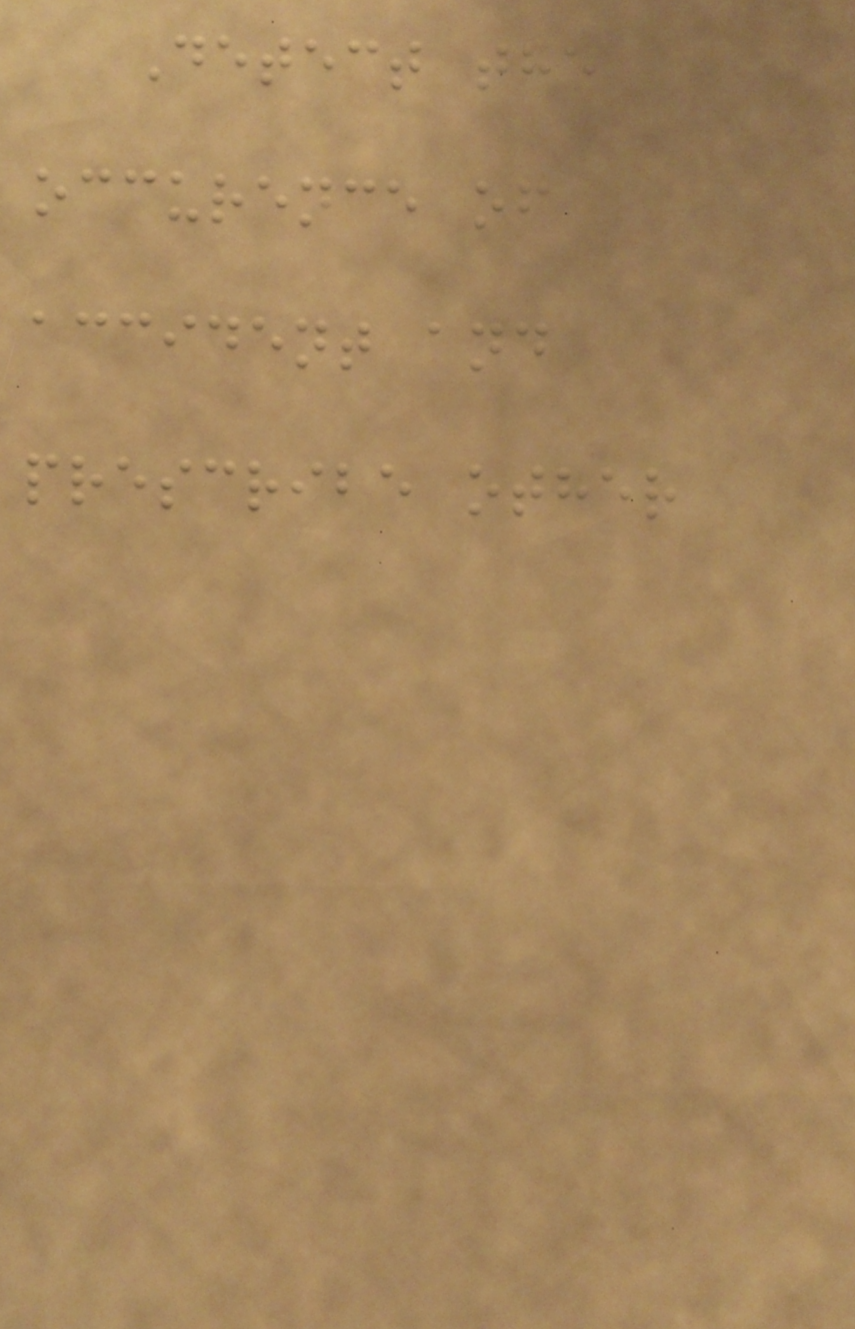Detect the
occurence of
accident and
prescribe other
